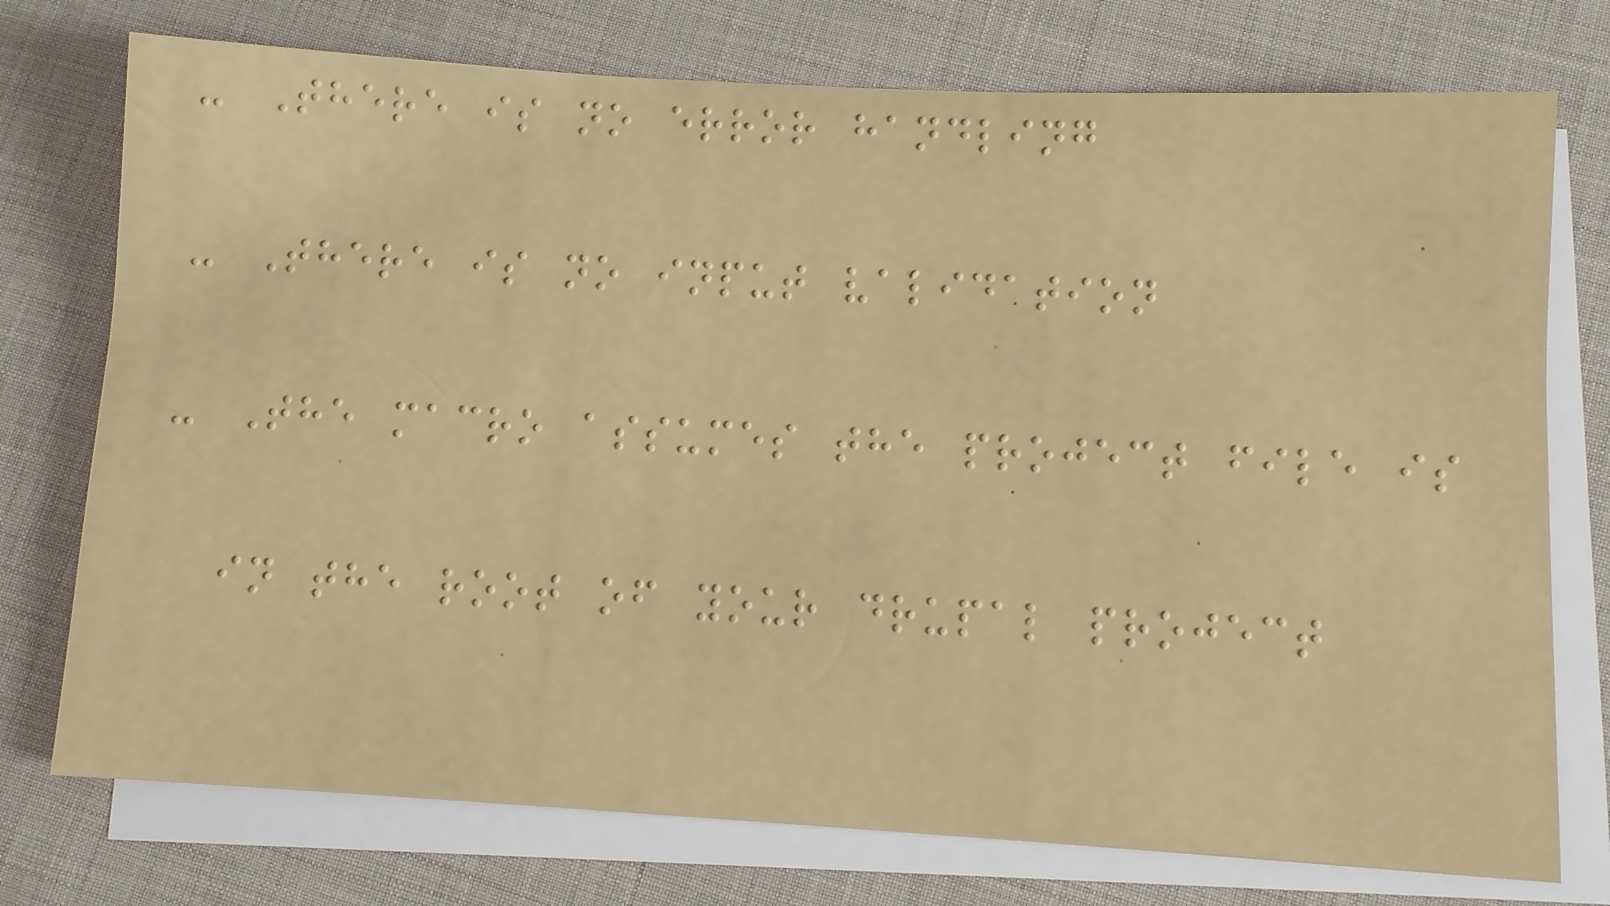- There is no error handling
- There is no input validation
- The macro assumes the project file is
in the root of your drupal project
